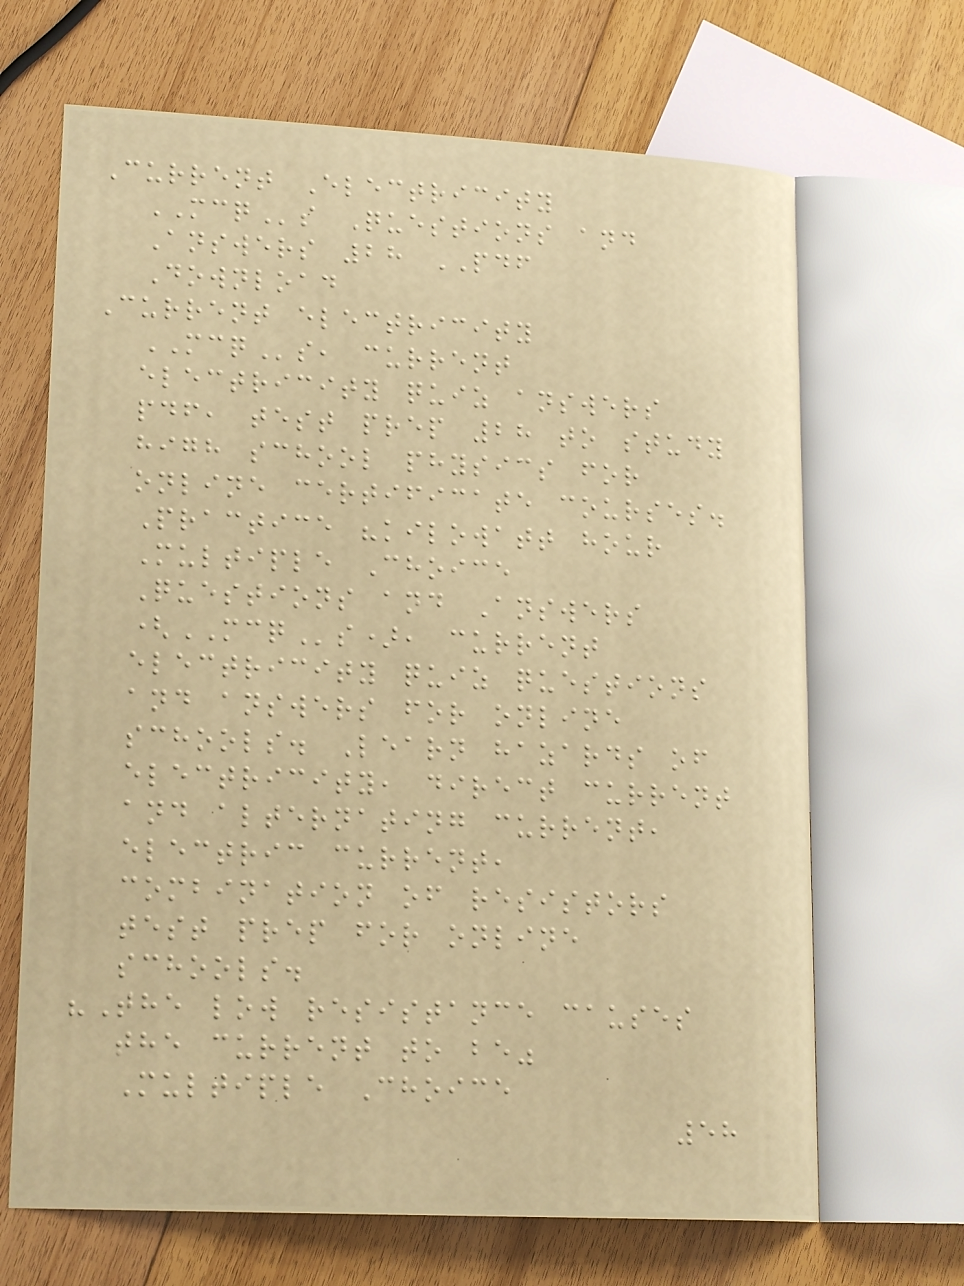Current Electricity
MCQs Questions and
Answers 28 PDF
Download
Current electricity
MCQs, current
electricity quiz answers
pdf, test prep 28 to study
high school physics for
online certificate courses.
Practice "kilowatt hour
Multiple Choice
Questions and Answers
(MCQs), current
electricity quiz questions
and answers for online
schools. Learn hazards of
electricity, direct current
and alternating current,
electric current,
combination of resistors
test prep for online
schools.
"The low resistance causes
the current to be"
Multiple Choice
58
